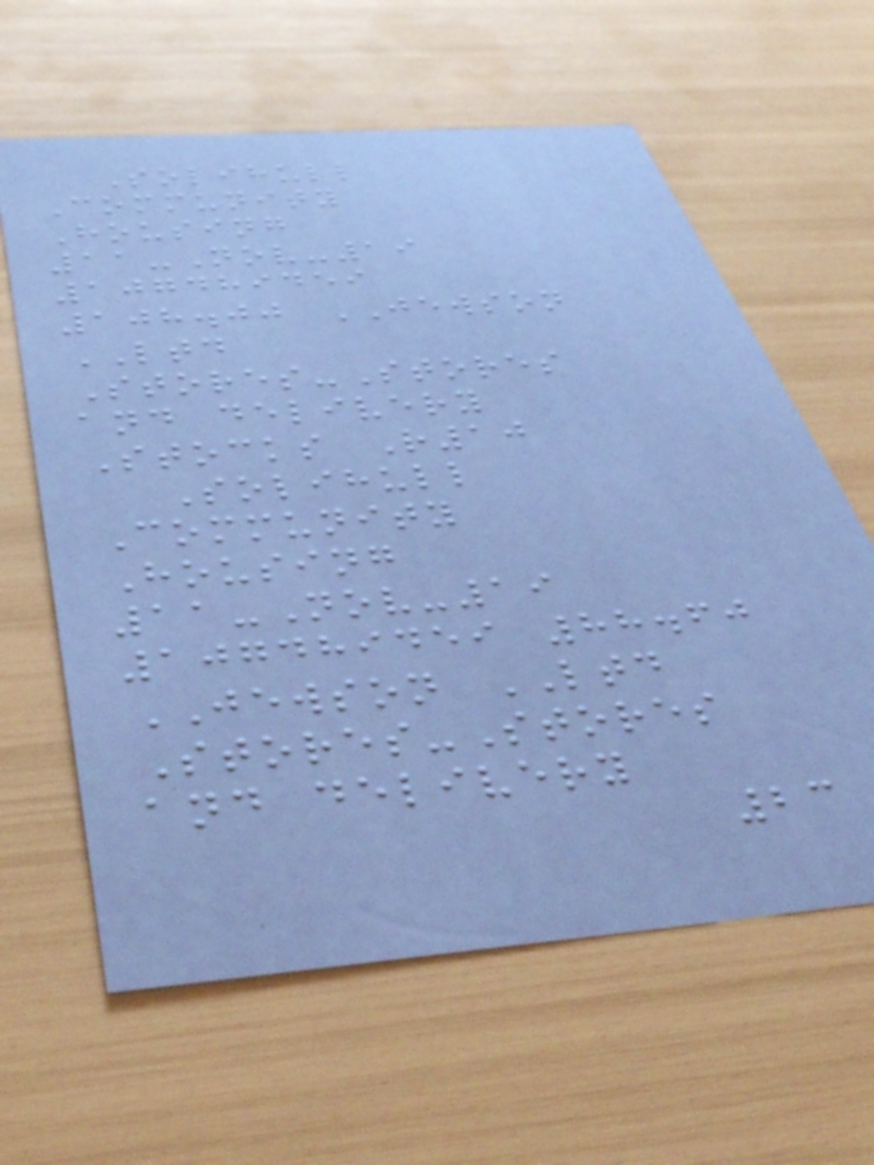Solihull
Community
Housing
11-Nov-19
107489459
108.00 JEWSON
LTD
Stores-Stores
and delivery
Stocks R10
Solihull
Community
Housing
11-Nov-19
107489459 88.60
JEWSON LTD
Stores-Stores
and delivery
23
